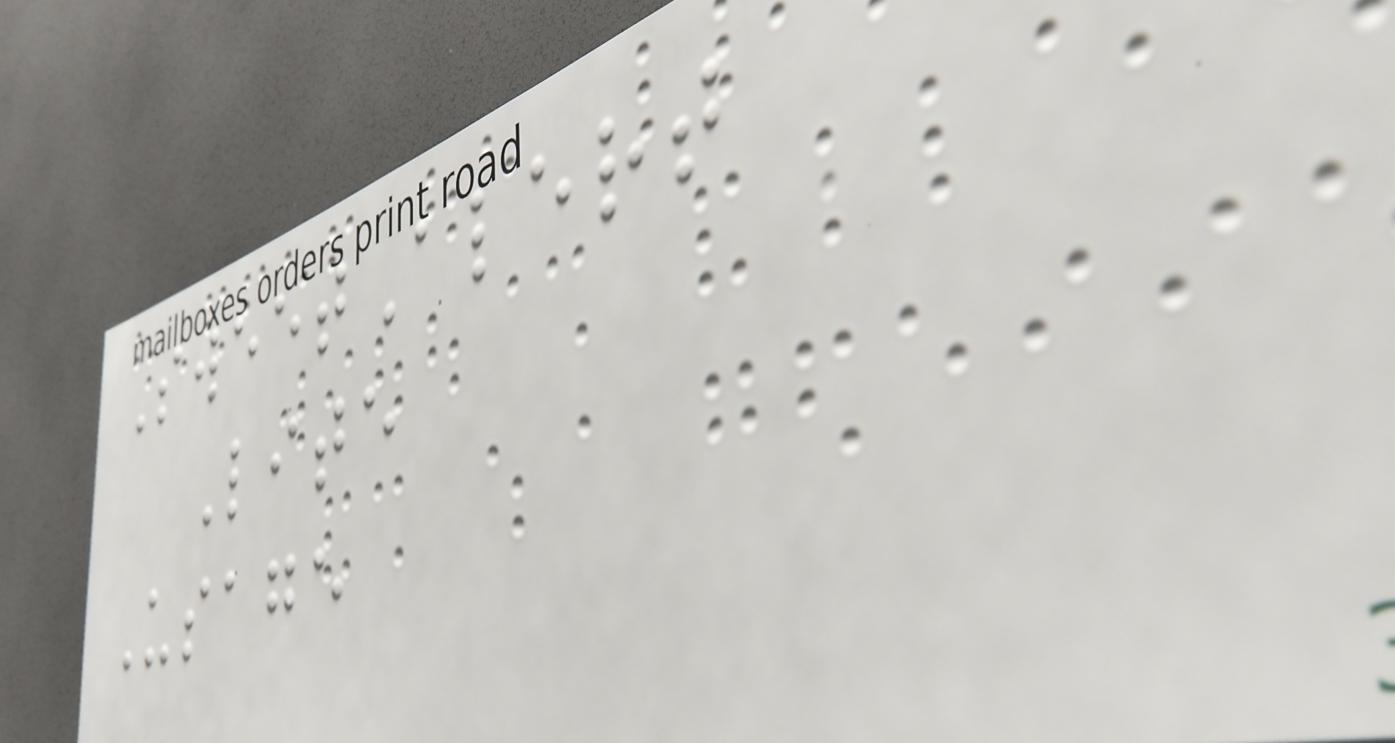SweetAlert
Lite
Usage
